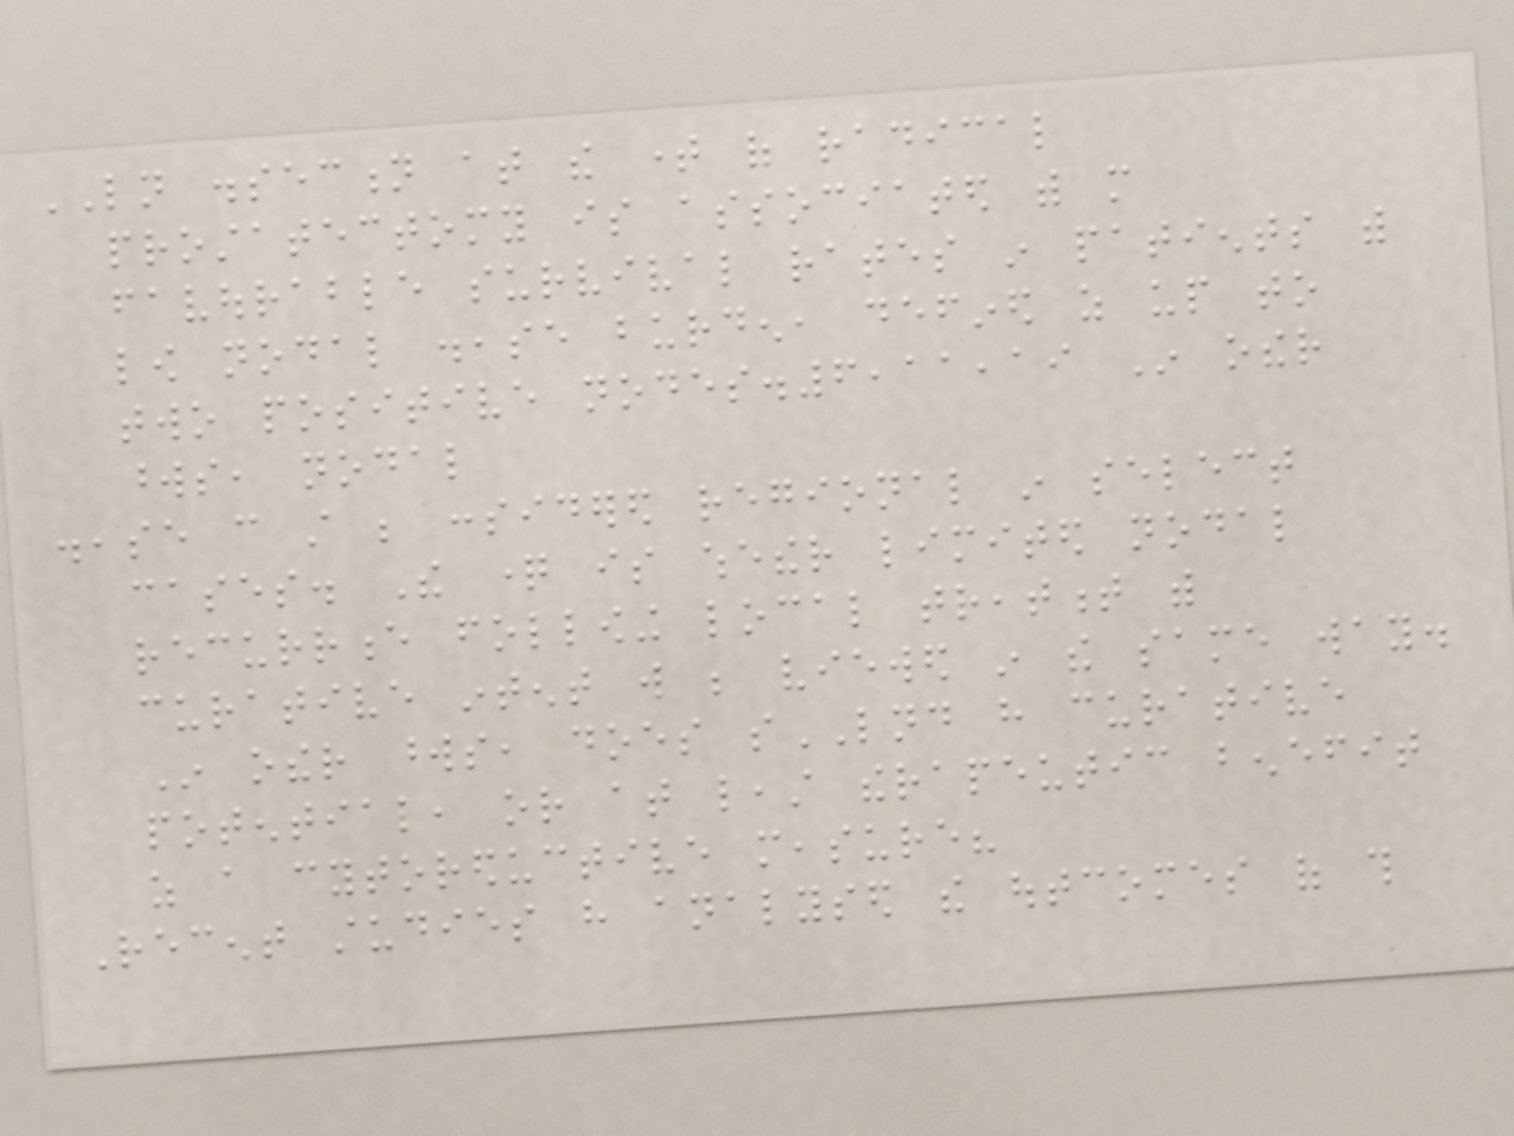LN dissection at the time of radical
prostatectomy is associated with more
favourable survival rates in patients with
low nodal disease burden, defined as up to
two positive nodes.6,11,19 In other
words, nodal
disease can still be considered regional in select
cases. The question is whether limited nodal
recurrence following local treatment with
curative intent will be viewed in the same way.
In other words, does sLND have curative
potential, or at least therapeutic benefit
as a cytoreductive measure?
Recent studies have analysed the outcomes of this
